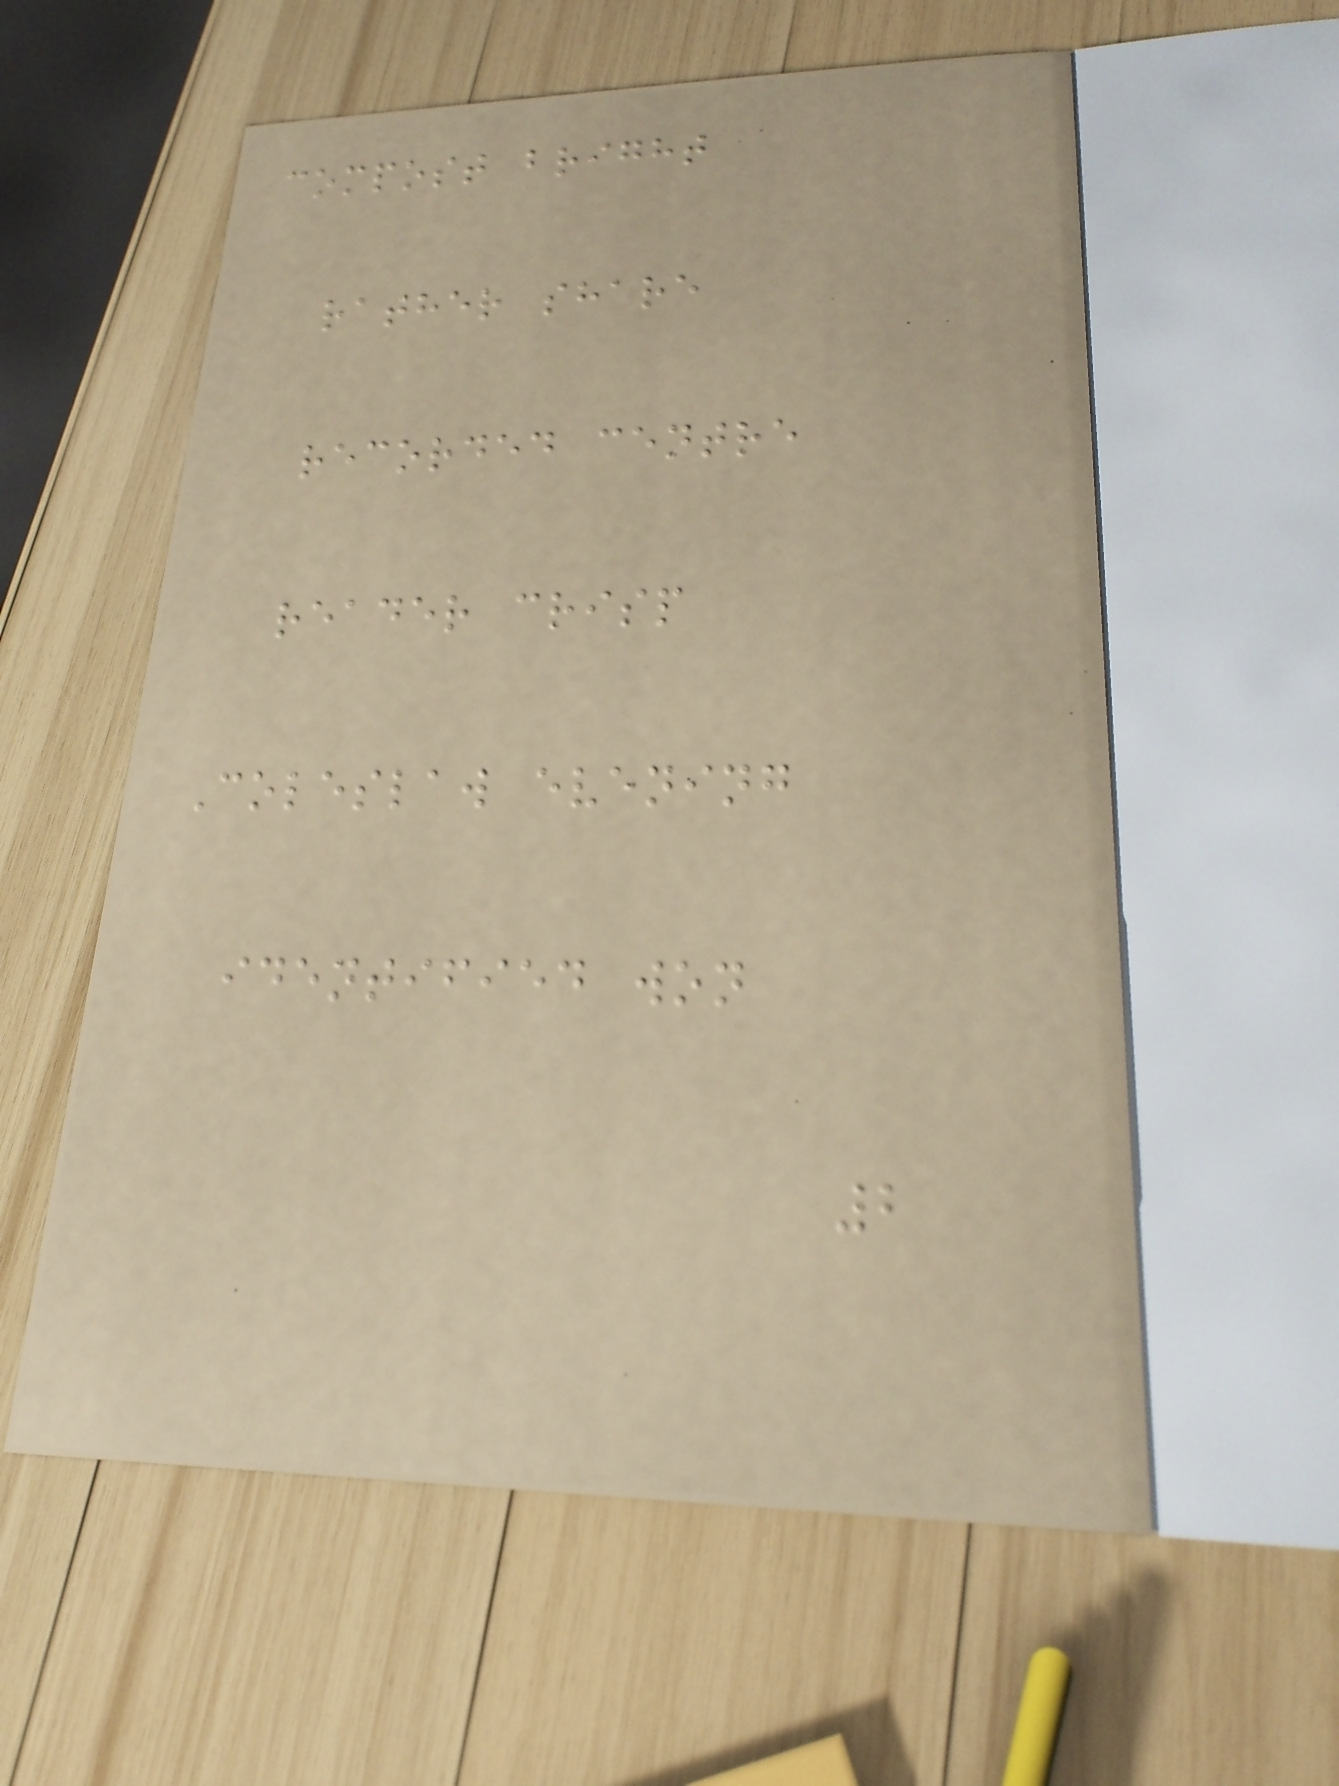compost bright
rather share
recorded centre
reader crisp
Coleslaw evening
identified won
2
